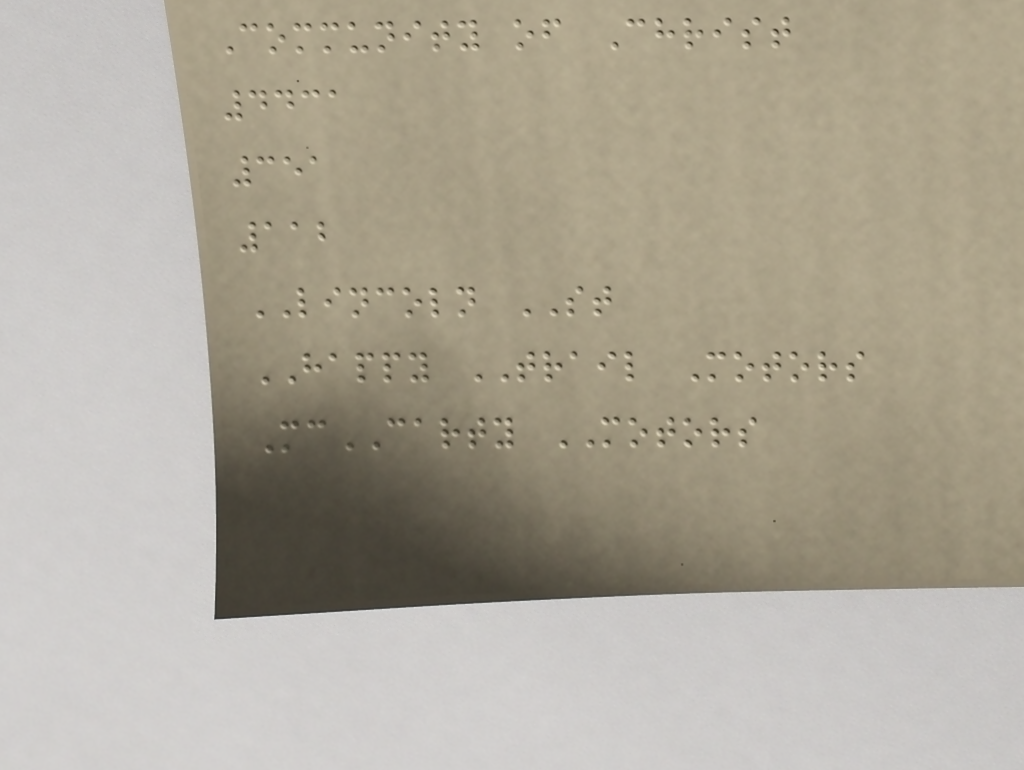Community of Christ
4431
351
112
LINCOLN ST
HAPPY TRAIL Motors
McCARTY MOTORS
